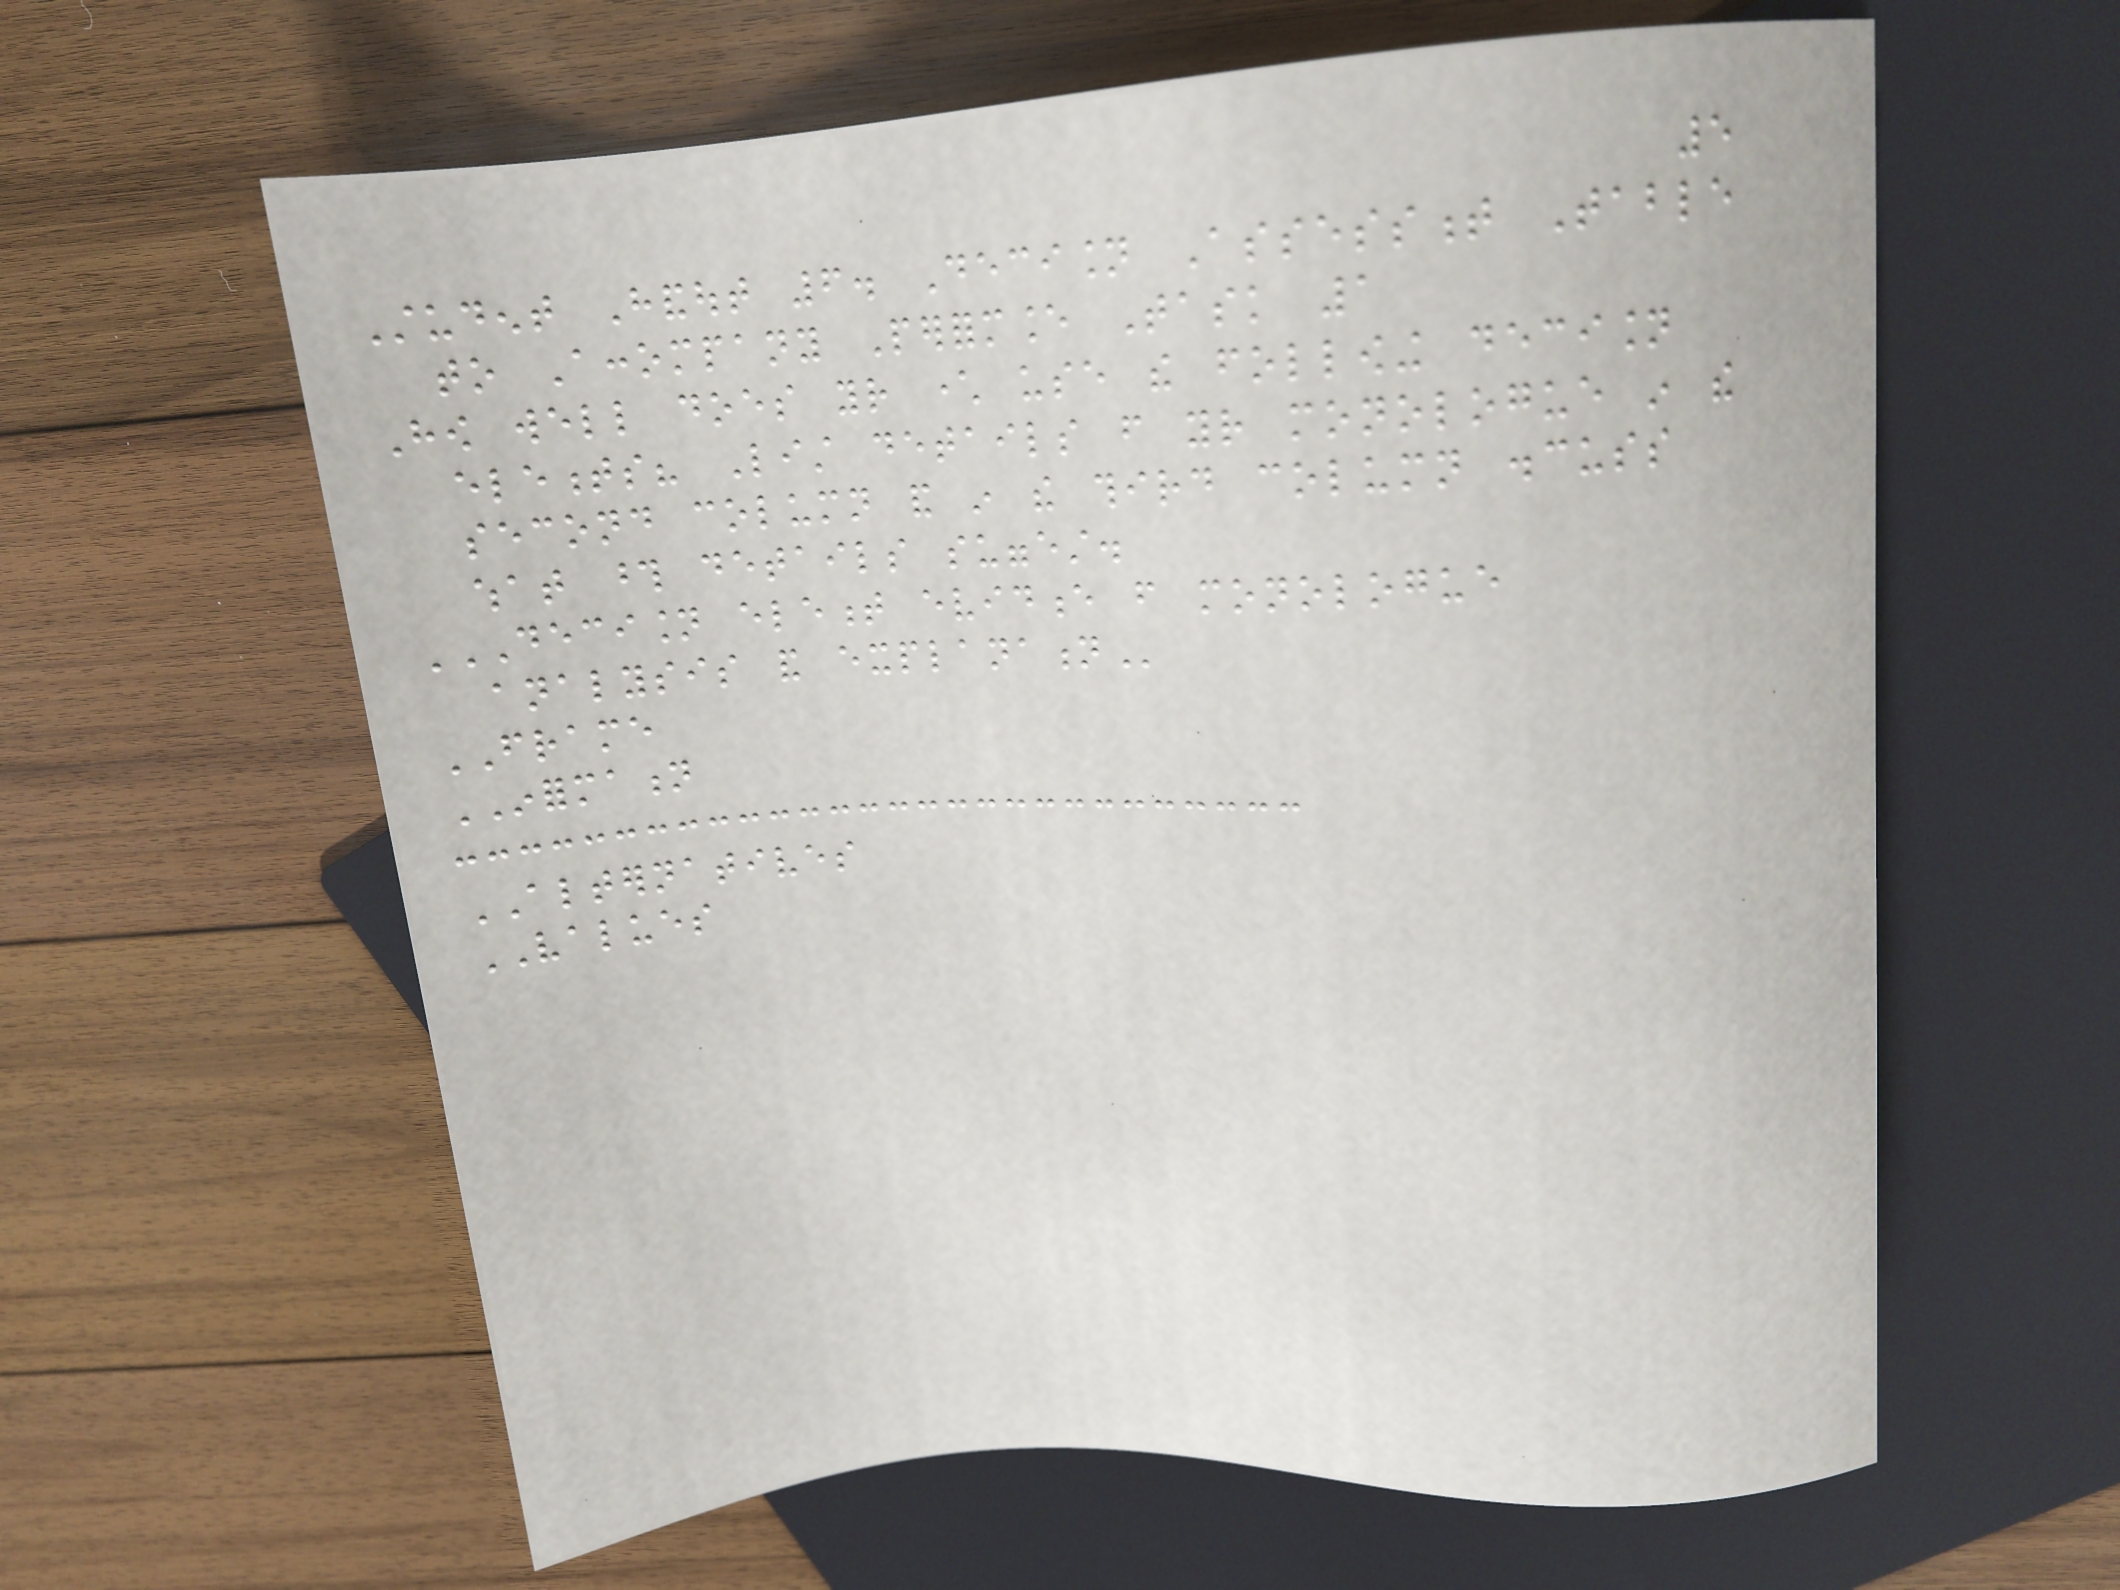5
Student Handout 6. Decision Assessment Table
to Accompany Performance Task 1
How well does your character use the following decision
elements? List details from your monologue in the
second column and in the third column discuss
what those details suggest.
DECISION ELEMENT EVIDENCE FROM MONOLOGUE
ANALYSIS AND EXPLANATION
FRAME
INFORMATION
ALTERNATIVES
VALUES
